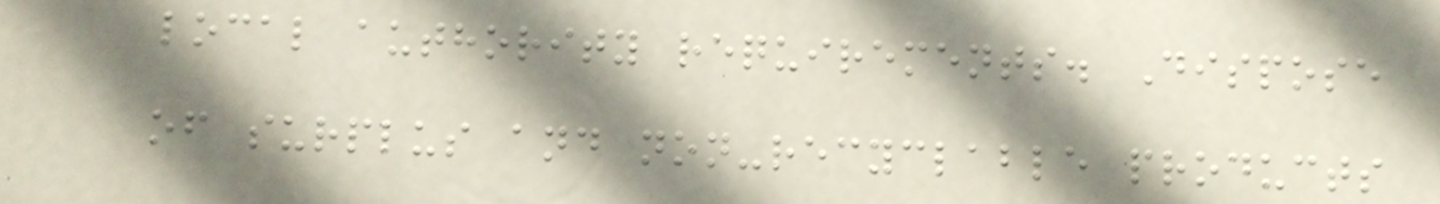local authority requirements. Dispose
of surplus and non-recyclable products
